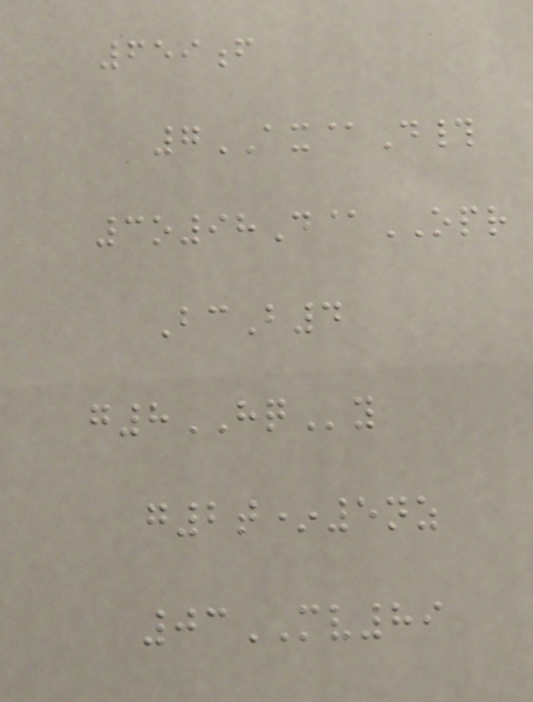659f
7AX@D#
3o98D@OPR
BcB4
g8HQy
g2t*5nz
03MV89
